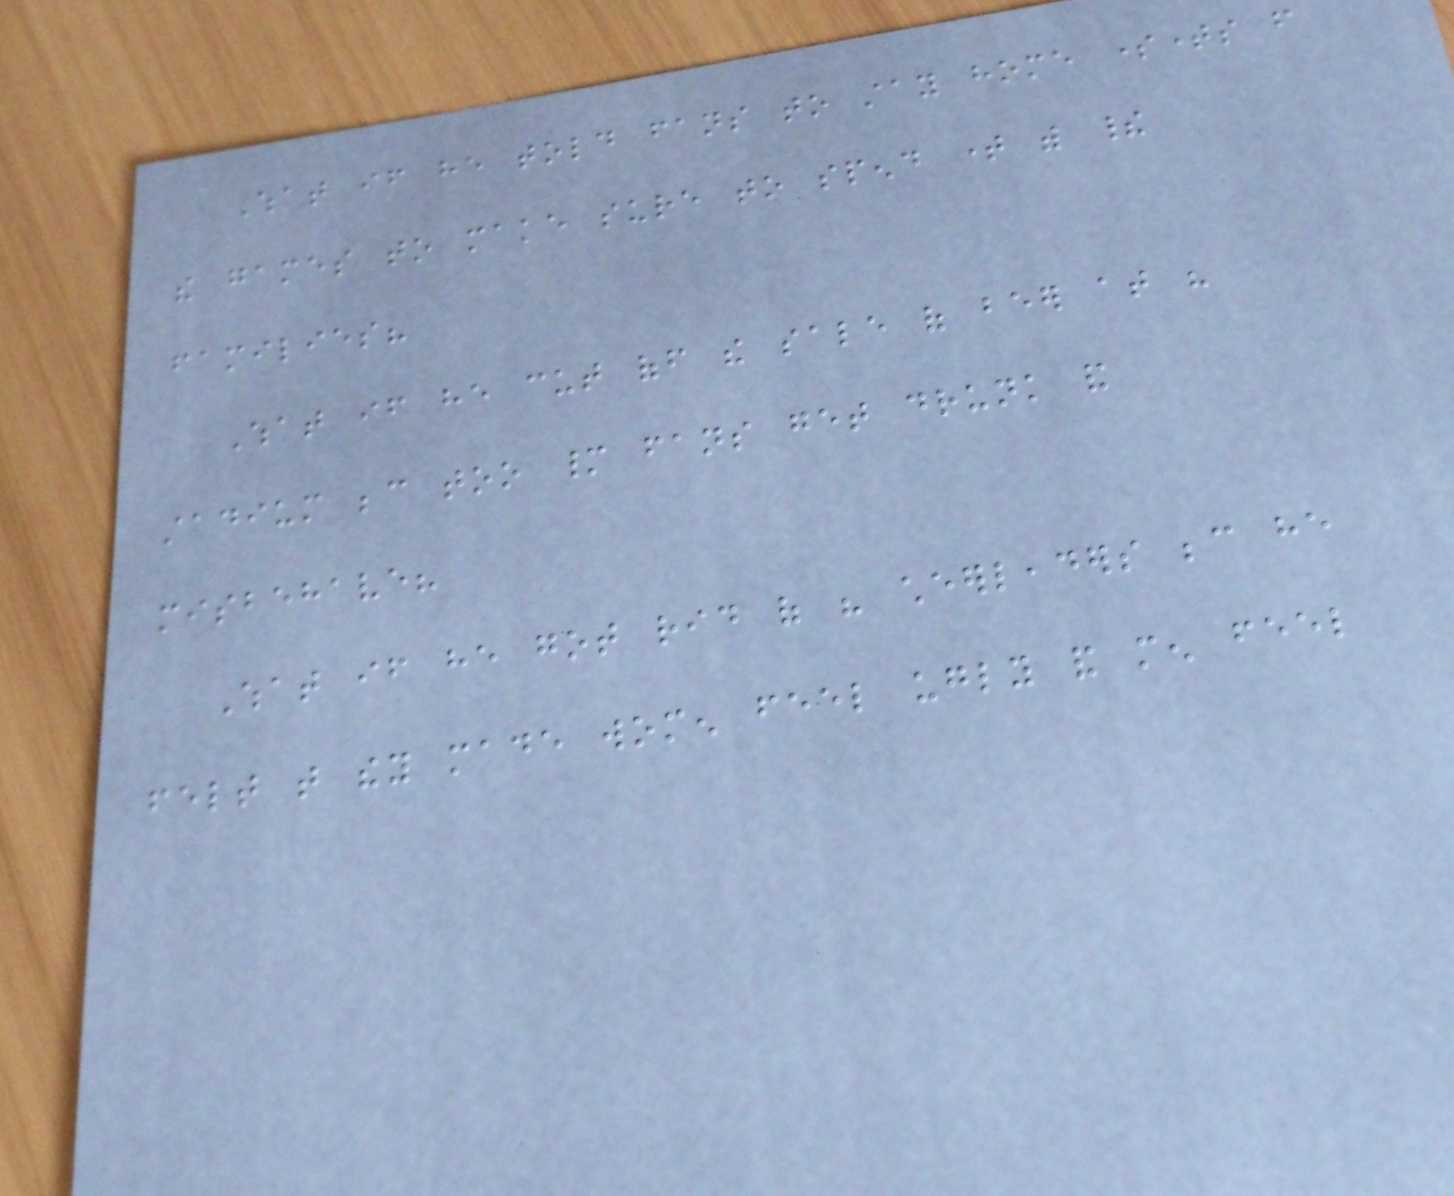What if he told fans to stay home sometimes from
the games to make sure to spend time with their
families?
What if he cut off the sale of beer at his
stadium because too many fans get drunk and
misbehave?
What if he got rid of his cheerleaders because he
felt that they made women feel ugly and men feel
